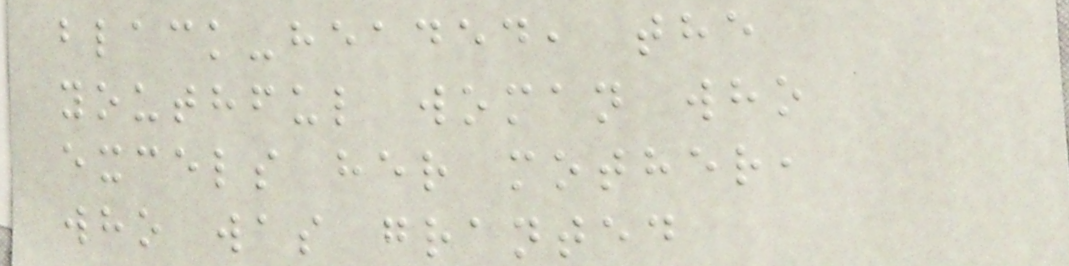black-headed, the
youthful woman who
excels her mother,
who was granted
